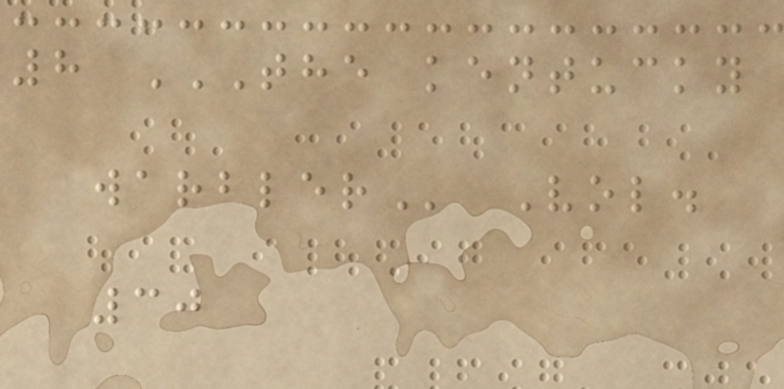8 THE KENTUCKY
WARBLER Vol.
30
